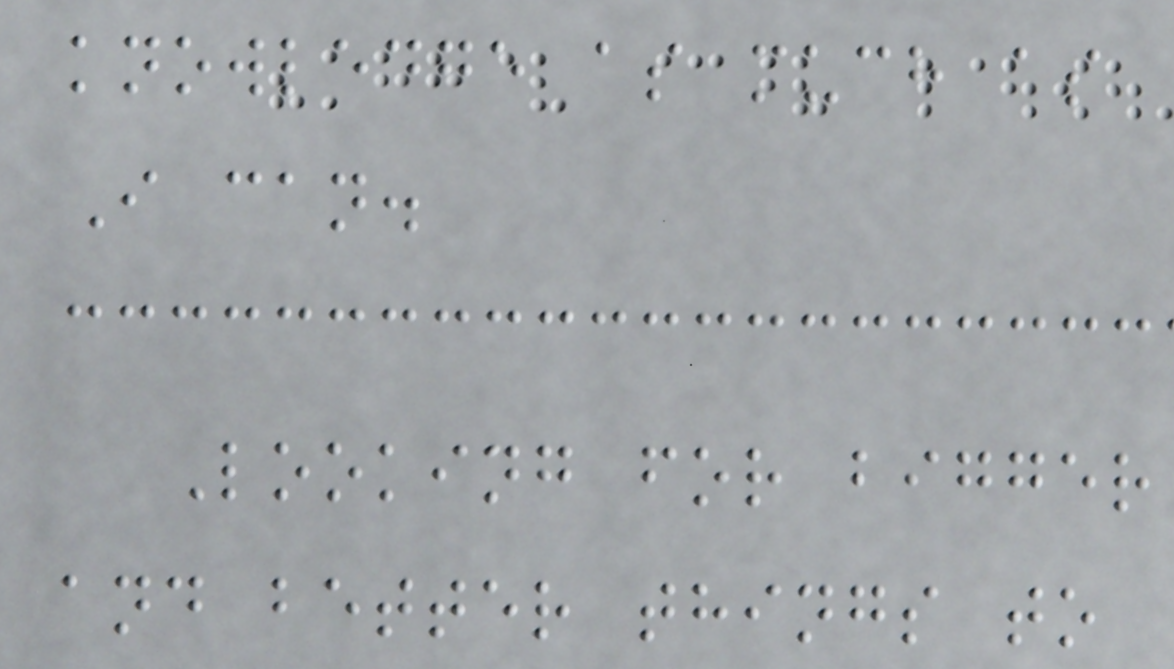knowledge as much as
I can.
Looking for bigger
and better things to
